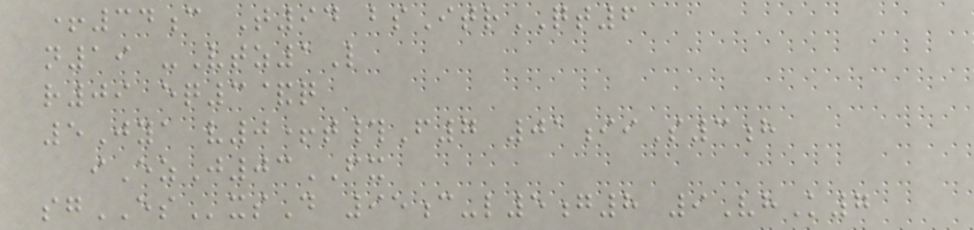+34c T94 bsItrQT6
n19 -Vtz1L
r09 eq3&q
5Jya v0+t#F7 01iiS3h
iEzJ03FX
sgESxsD 95c-l5g8 9VhK7
